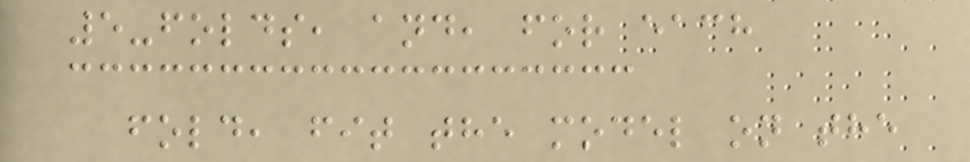5-folds, and, for each
fold, fit the model on the
